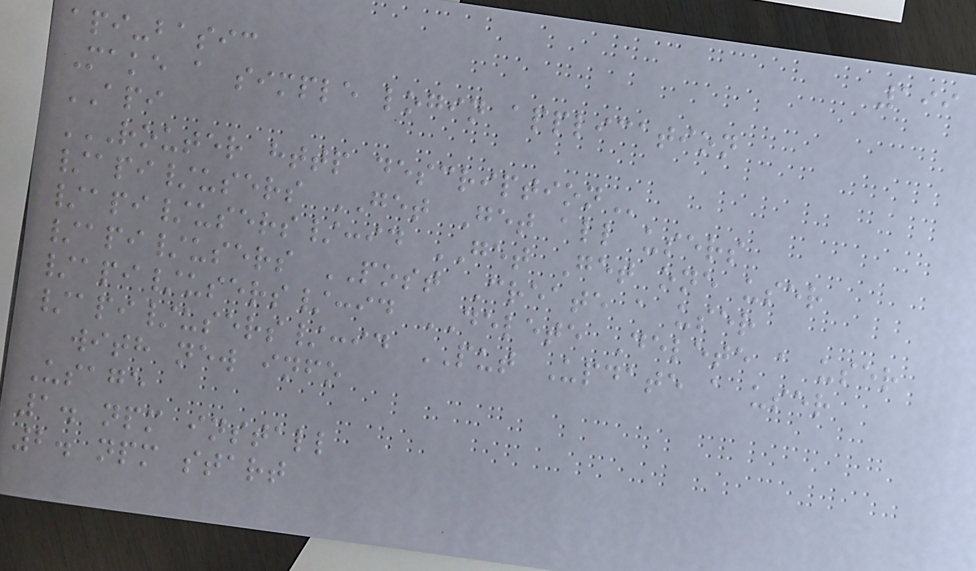199
api-basic
Make a simple login application
API
ROUTER HTTP DESCRIPTION
/api/users GET Get all users
/api/users/:id GET Get one user
/api/users POST Create a user
/api/users/:id DELETE Delete a user
/api/users/:id PUT Update a user
with new info
Usage
1. npm install
2. npm start
